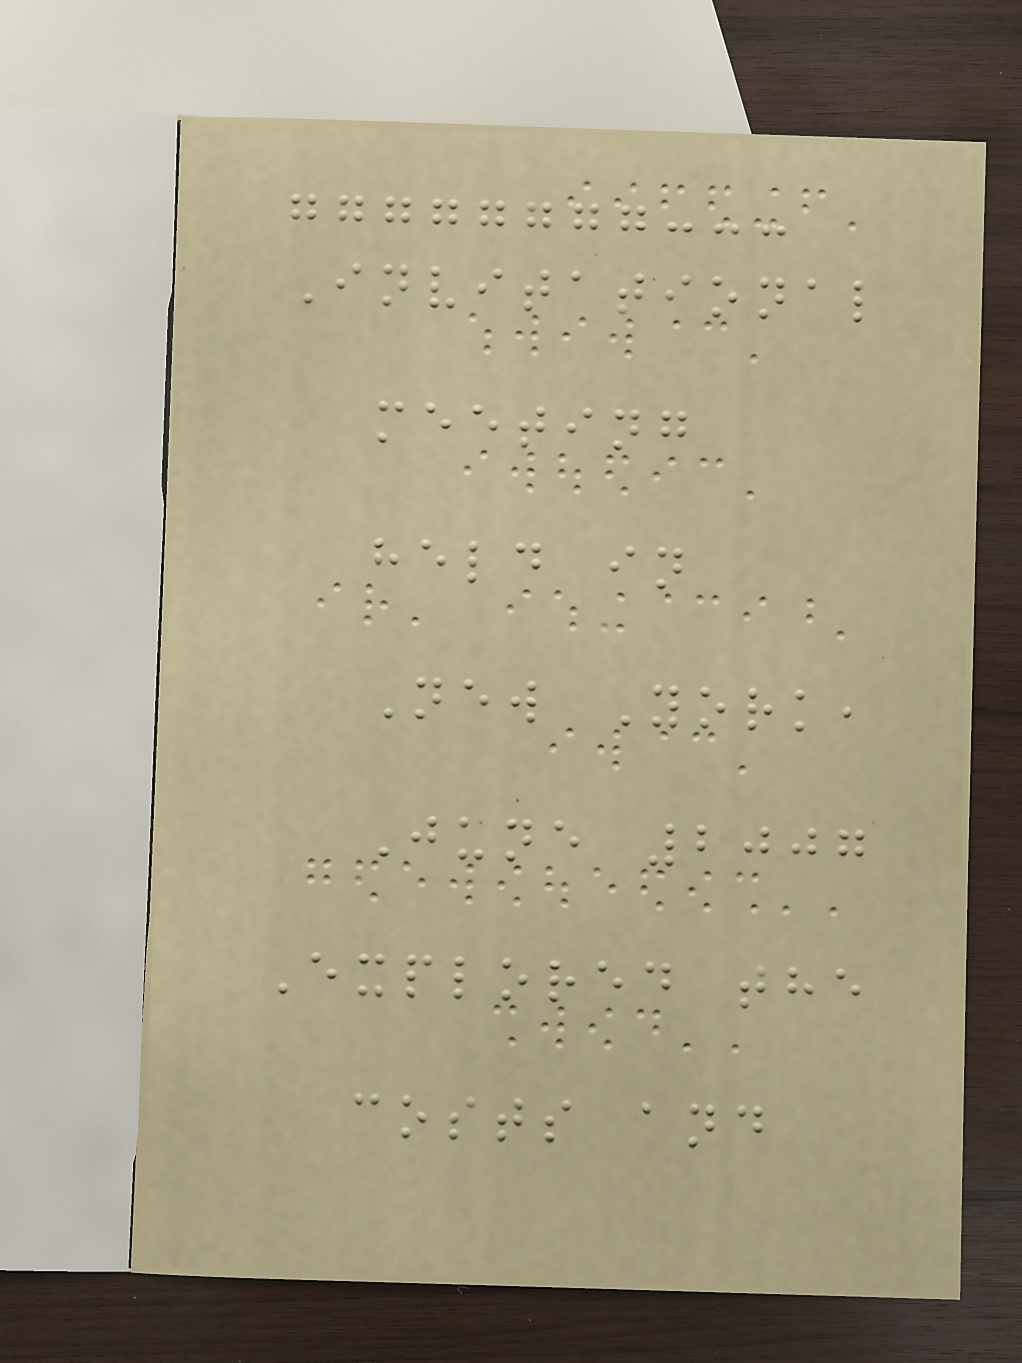Invitational
meeting
held in
New York,
June 2007
Explored the
costs and
